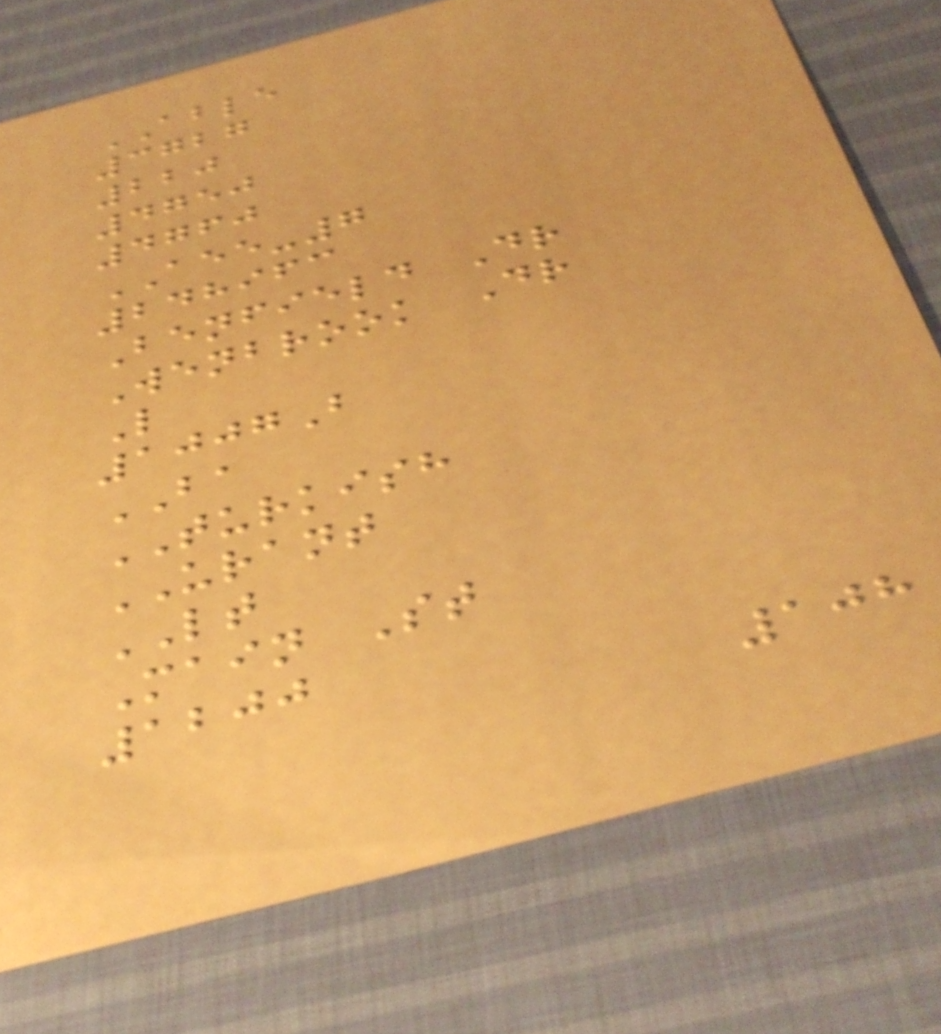ABLE
3727
220
4750
4760
AEE-7
248963
Benfield Dr
Wenbrook Dr
L
1007B
BA
TURKISH
URANT
LT
Main St
1200
108
